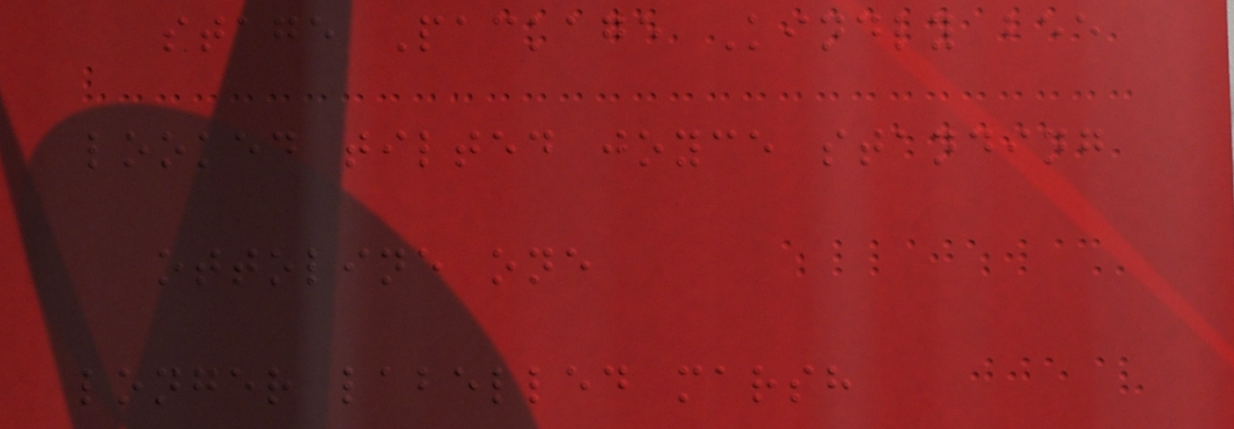stage Package Kindly bee
looked tilted joyce standing
ottoline one
longer labelled marsh
